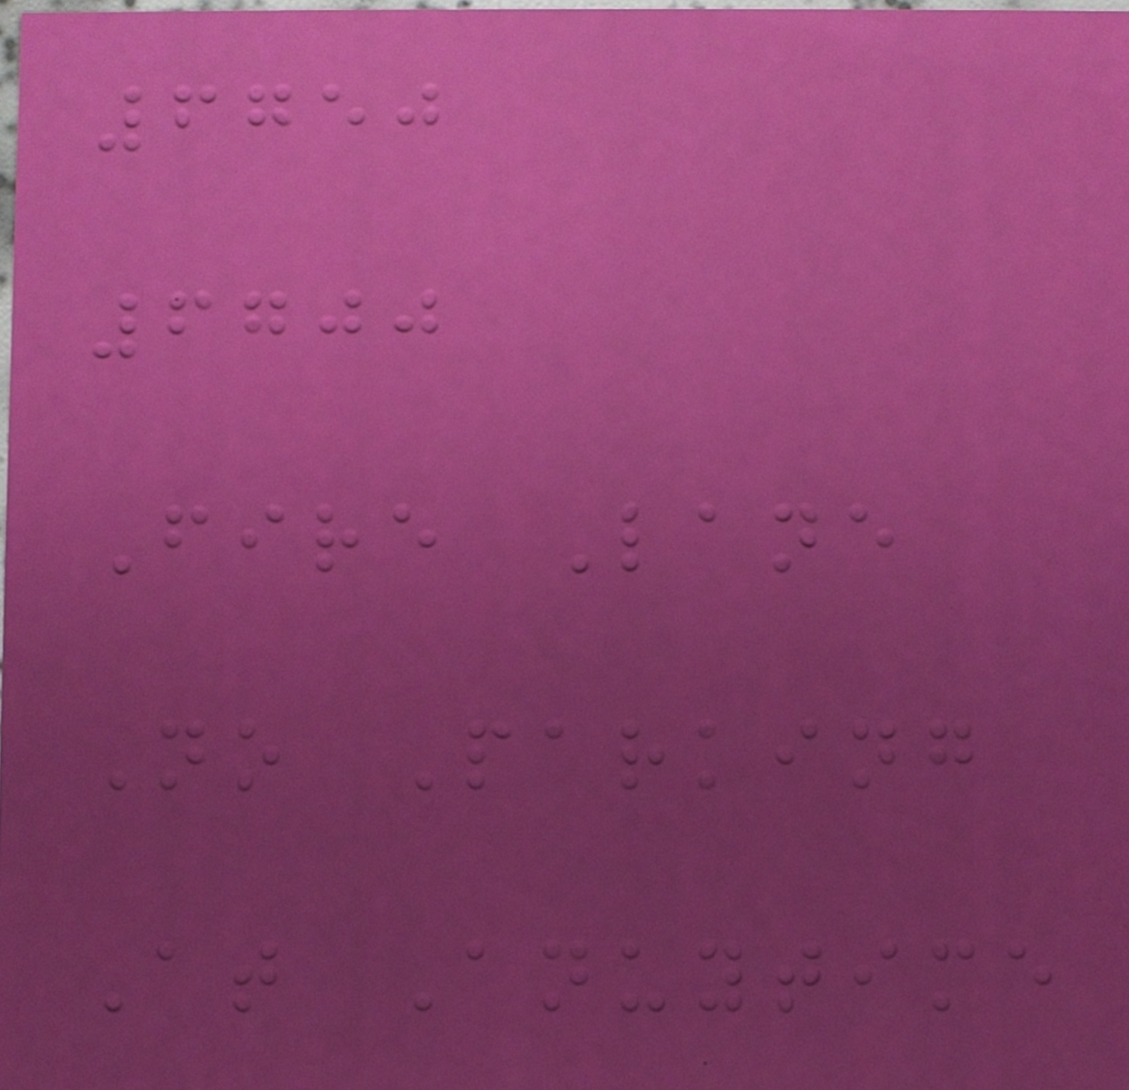6750
6700
Fire Lane
No Parking
At Anuytime
